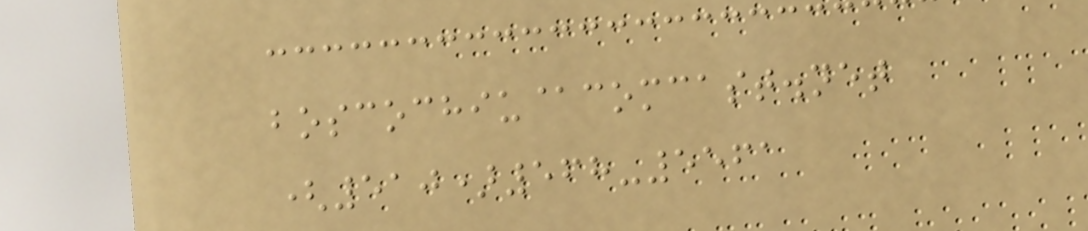boscochiu@comcast.net
(510)568-5561
